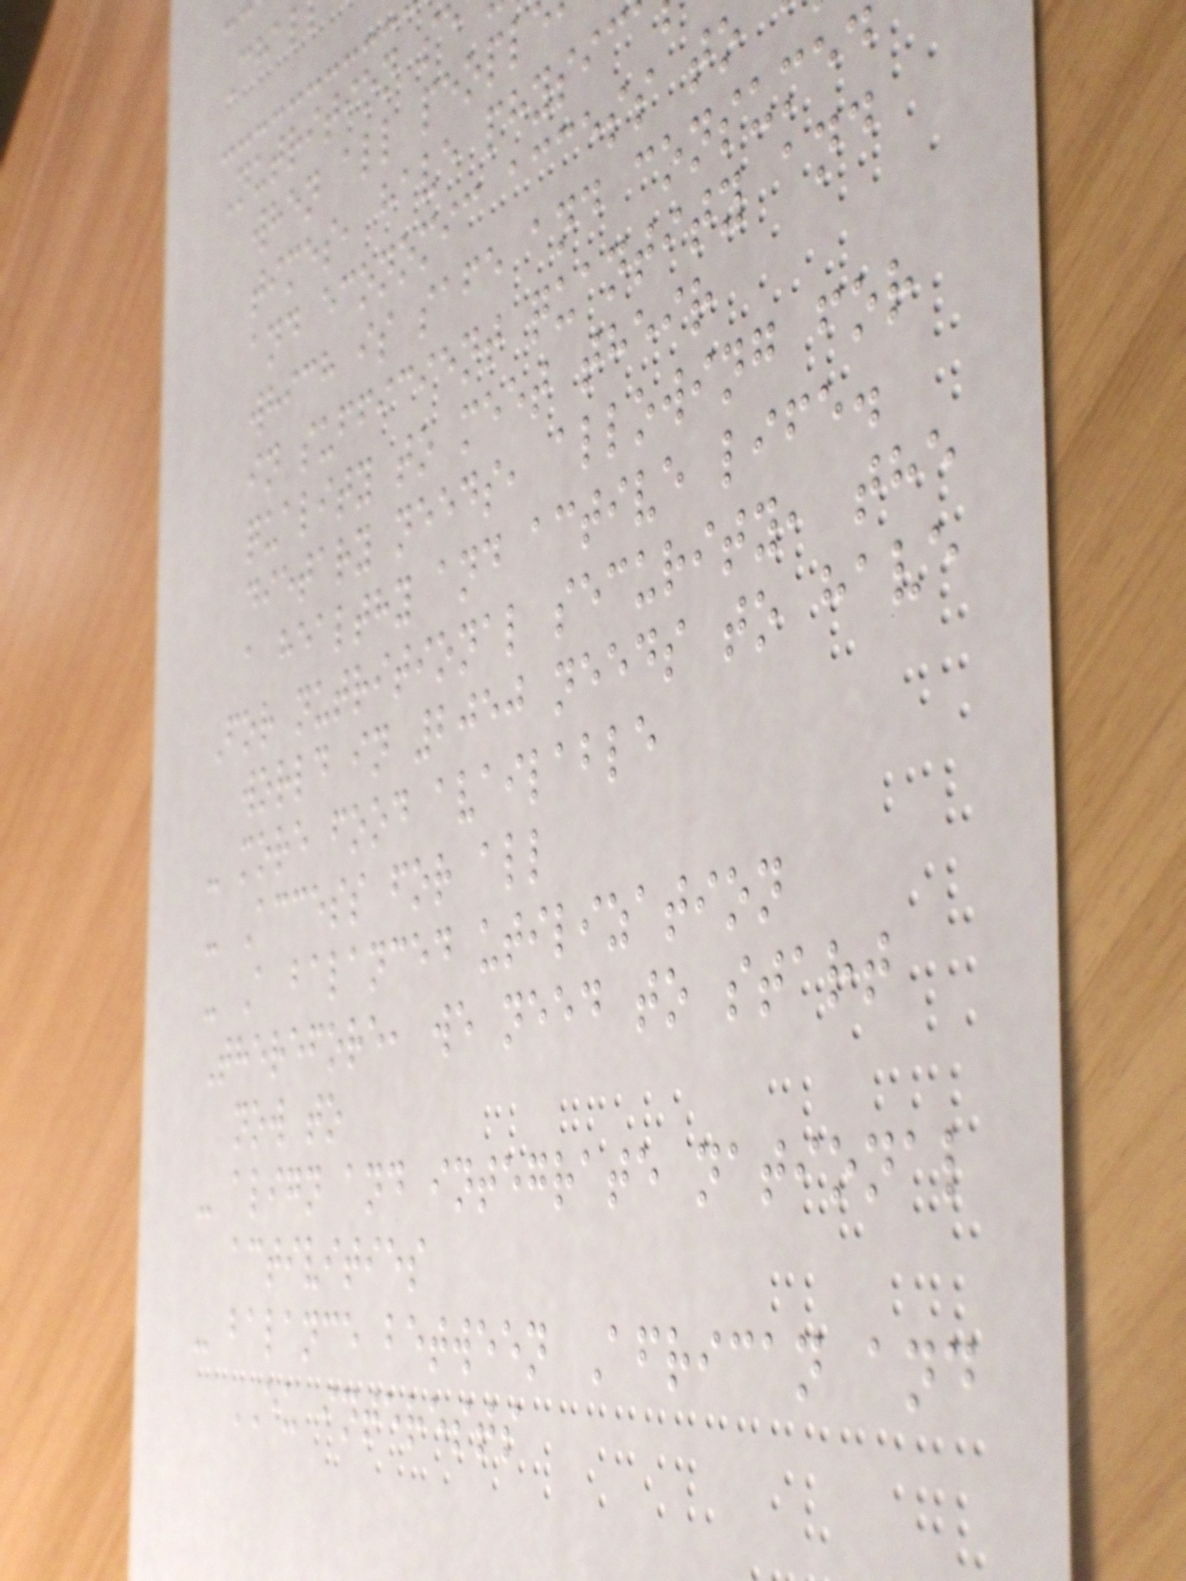Chal
Nutrition s
when all peopl
times, have physic
and economic access to
which is safe and consumed
in sufficient quantity and
quality to meet their
dietary needs, allowing for
a healthy and active life.
For nutritional security, the
world in 2050 needs to have
- more food available
- Access for all
- A balanced utilization
Therefore, we need to start
now to
- align and integrate national
activities
- balance between African and
EU interests
